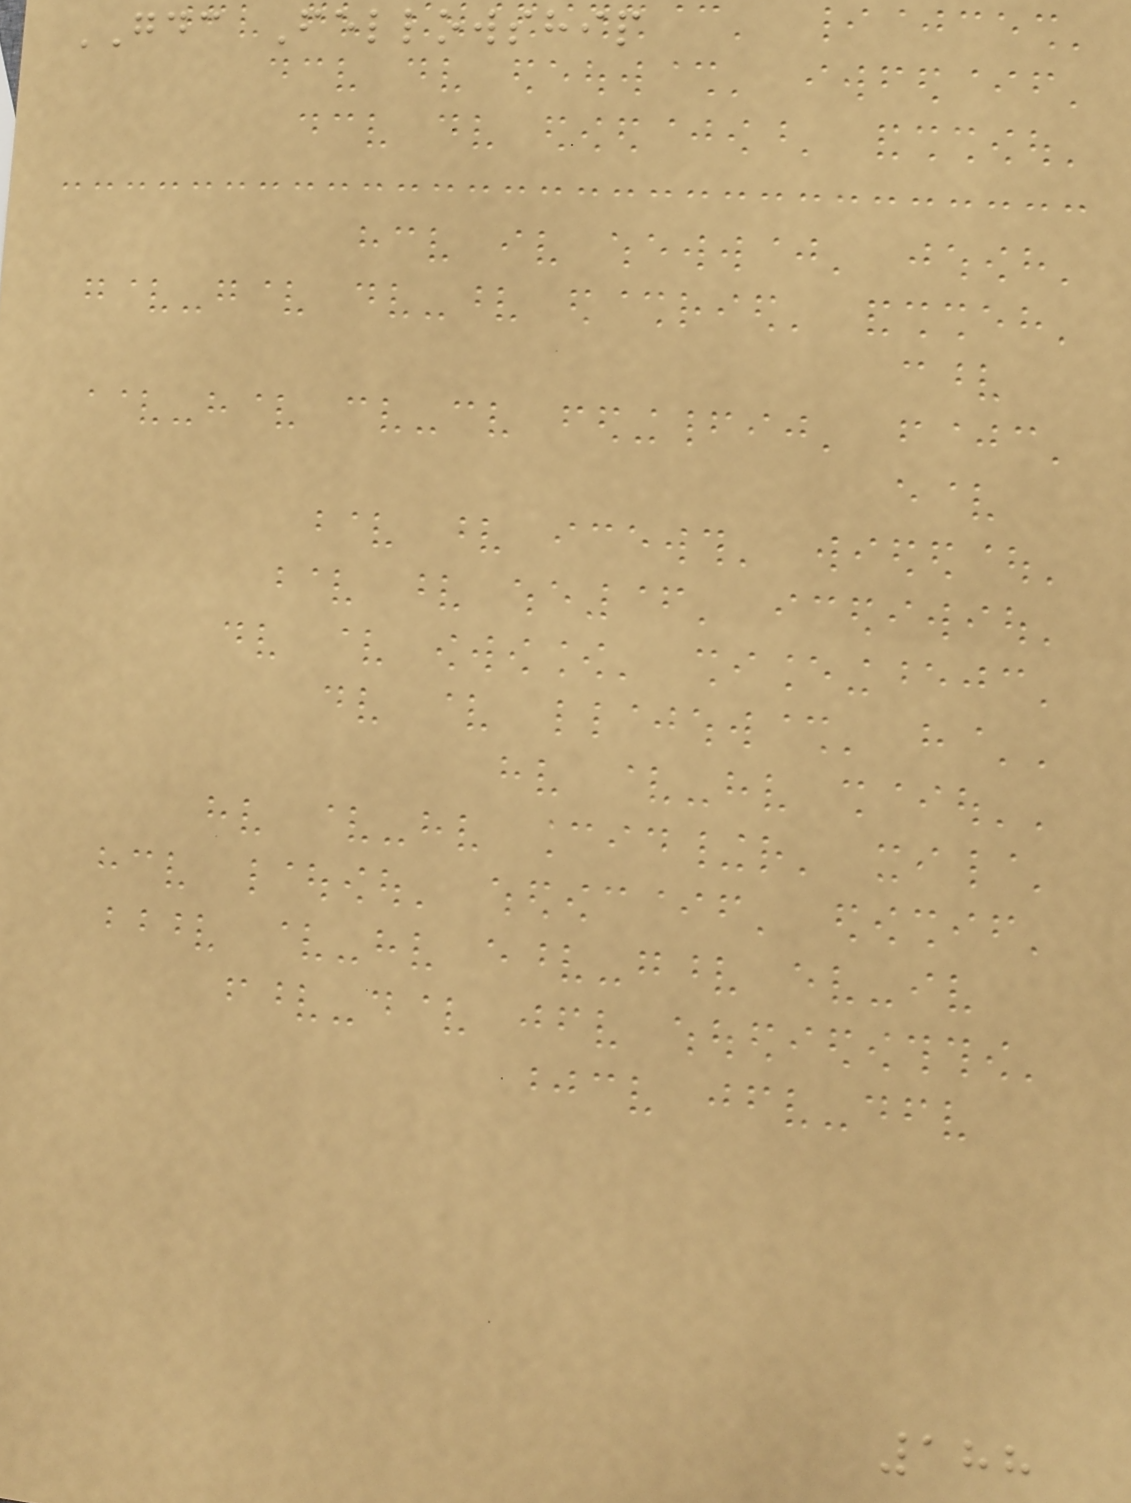GDC Fellowship
188
